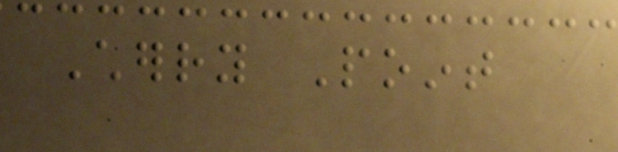Cherry Point
